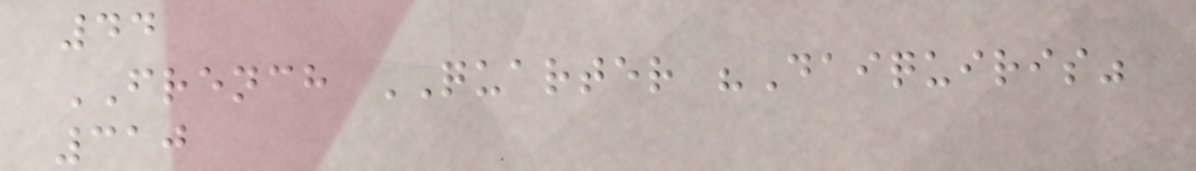44
FRENCH QUARTER "Daiquiris"
310
